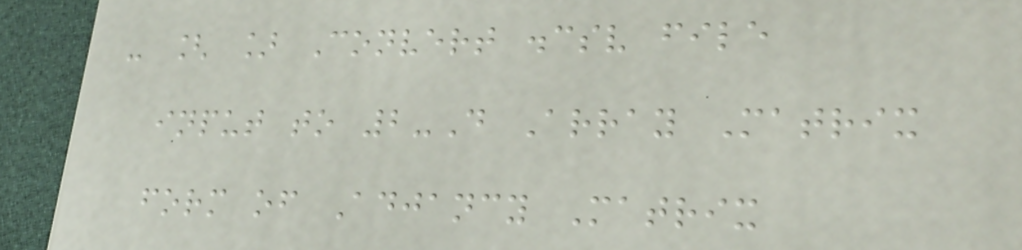- [ ] Convert .csv file
input to 2-D Array Matrix
form of Adjancy Matrix
